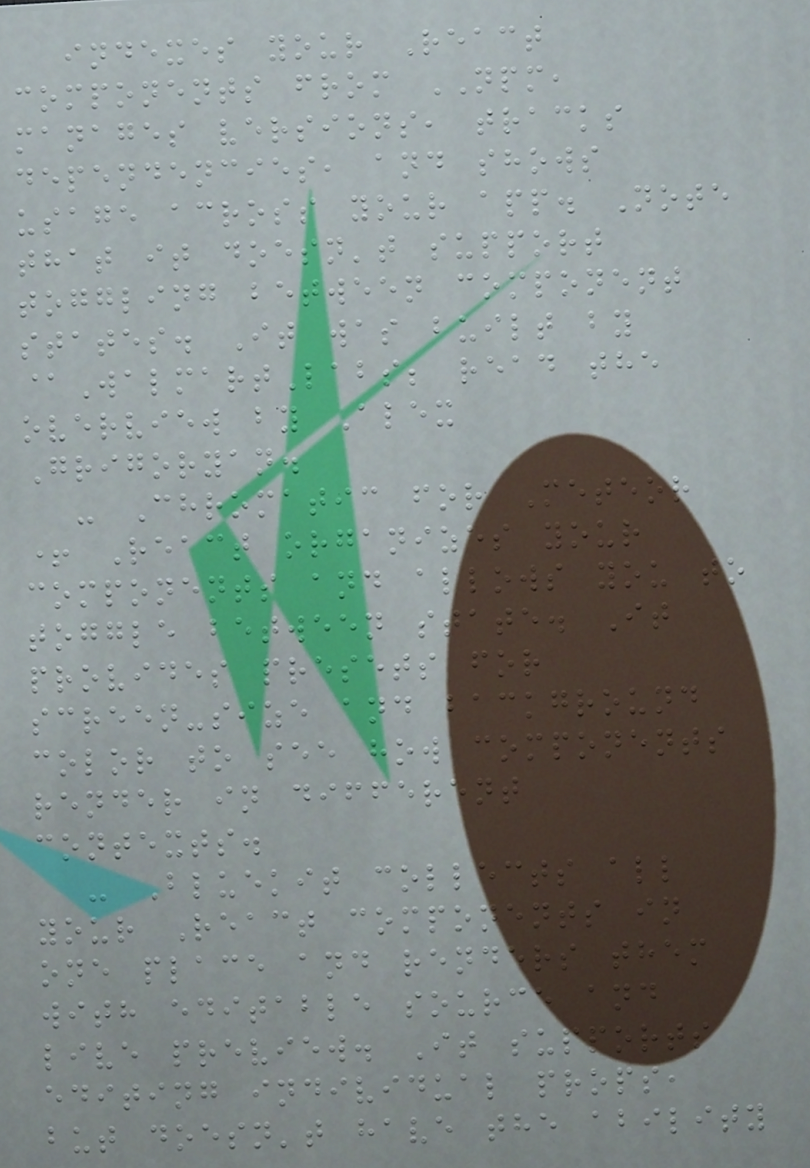indexes your React
components from NPM,
manages versions, tracks
dependencies, and shows
usage across your app. Note
that it doesn't support
toggling between component
states. It was built by
@WalmartLabs; read the
overview by Alex
Grigoryan.
- Chromatic for Meteor
+ React organizes your
components and allows you to
toggle between state. It
provides presets for
screen-size and background
color to see how components
render in different
contexts.
- Bluekit collects all
your React components in
one place and renders them
with editable source and
live preview. It supports
editing individual props,
but doesn't have the ability
